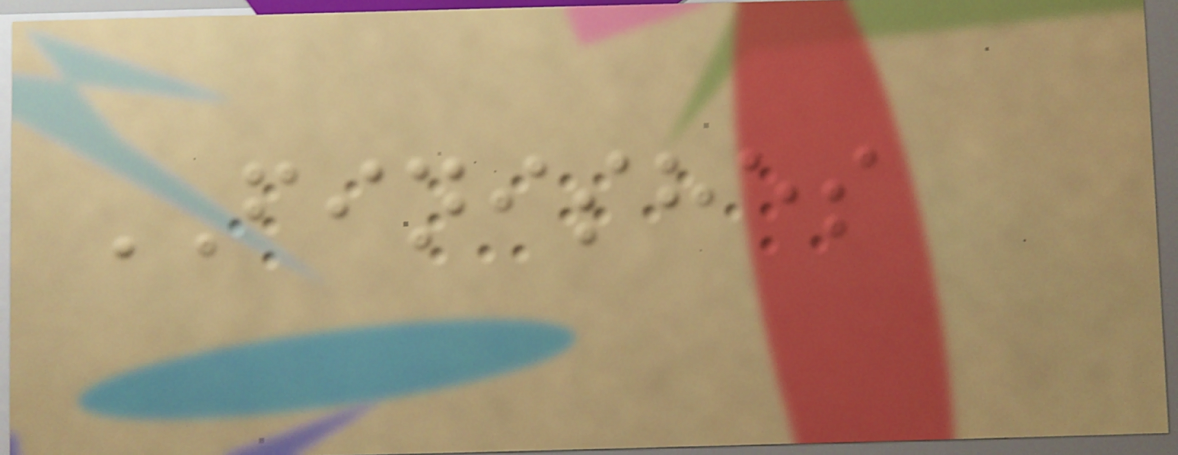FINISHES
